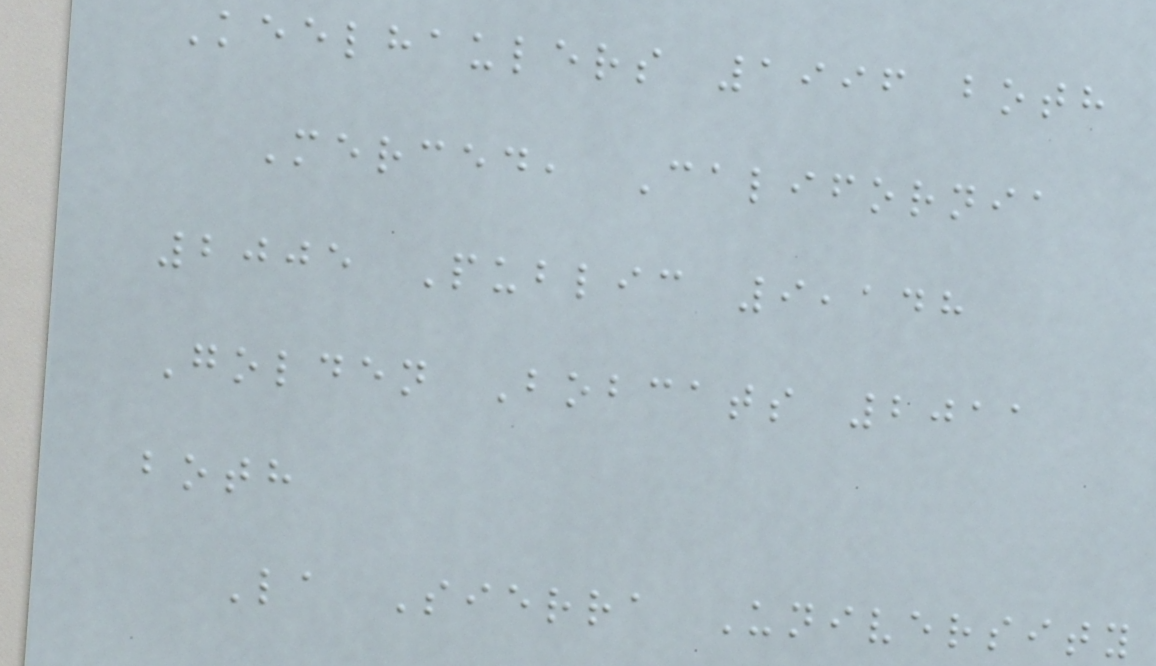Keelhaulers 1996 both
Merced, California
2005 Public 9,148
Golden Bobcats 2011
both
La Sierra University
